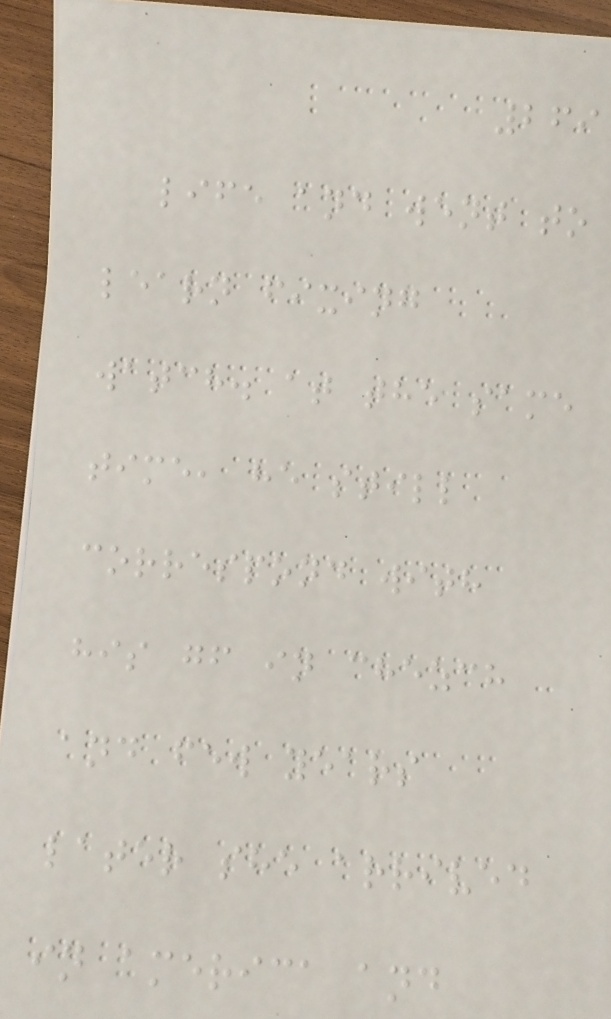269
life and went to
learn fixing
watch. at the same
time, he still
correspond with
his gf in chezch
and few years
later she arrived
in america and
